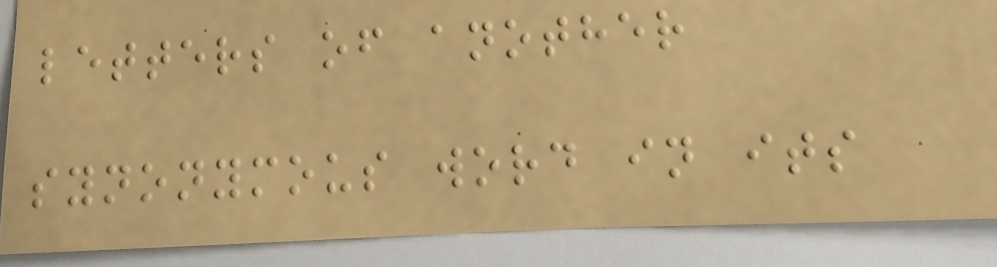letters of another
synonymous word in its
